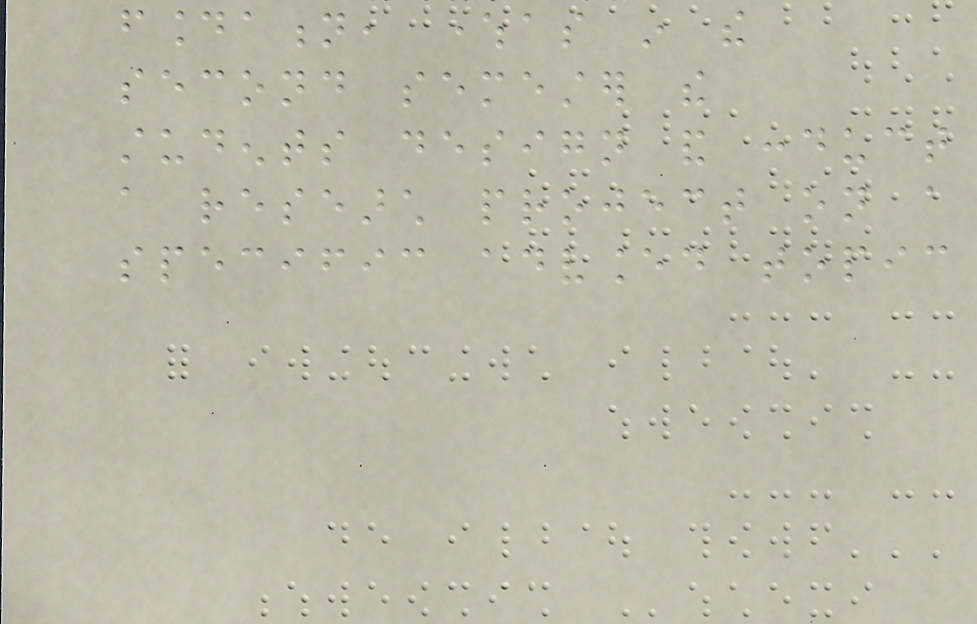foundation, whereas in the
second semester the
students design and conduct
a research project on a
specific advanced topic
